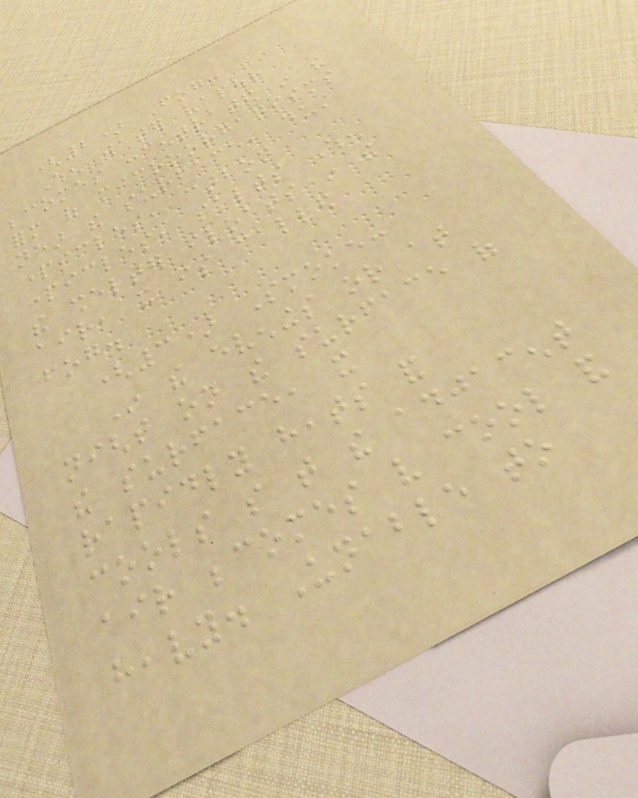(2) Fog:
When water vapour
becomes concentrated in the
form of microorganisms
near the surface, dust
particles, carbon
particles, salts When
the shelter floats in the
air, it is called
fog.
(3) Smoke:
In the evenings or at
night on the surface of
the surface, it
rapidly heats and
cools so that the adjacent
air becomes very cool and
heavy. Unable to
